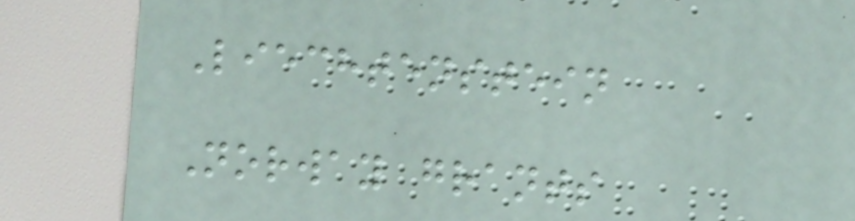Liechtenstein
Norway grants
